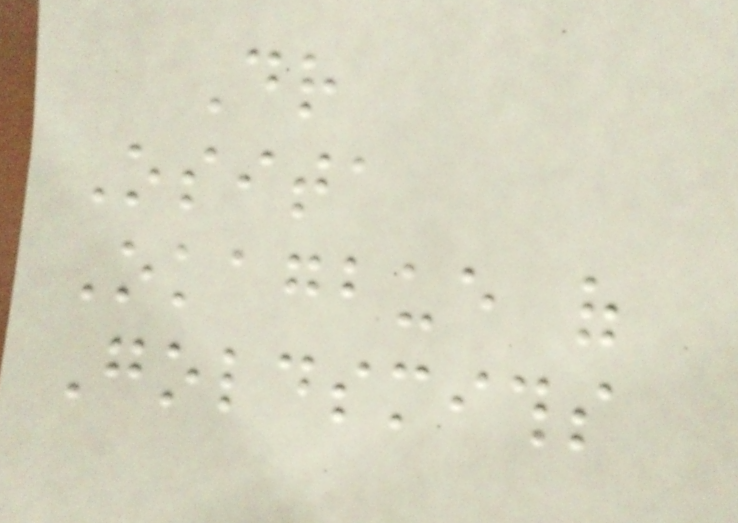Dr
Osita
Okagbue of
Goldsmiths
